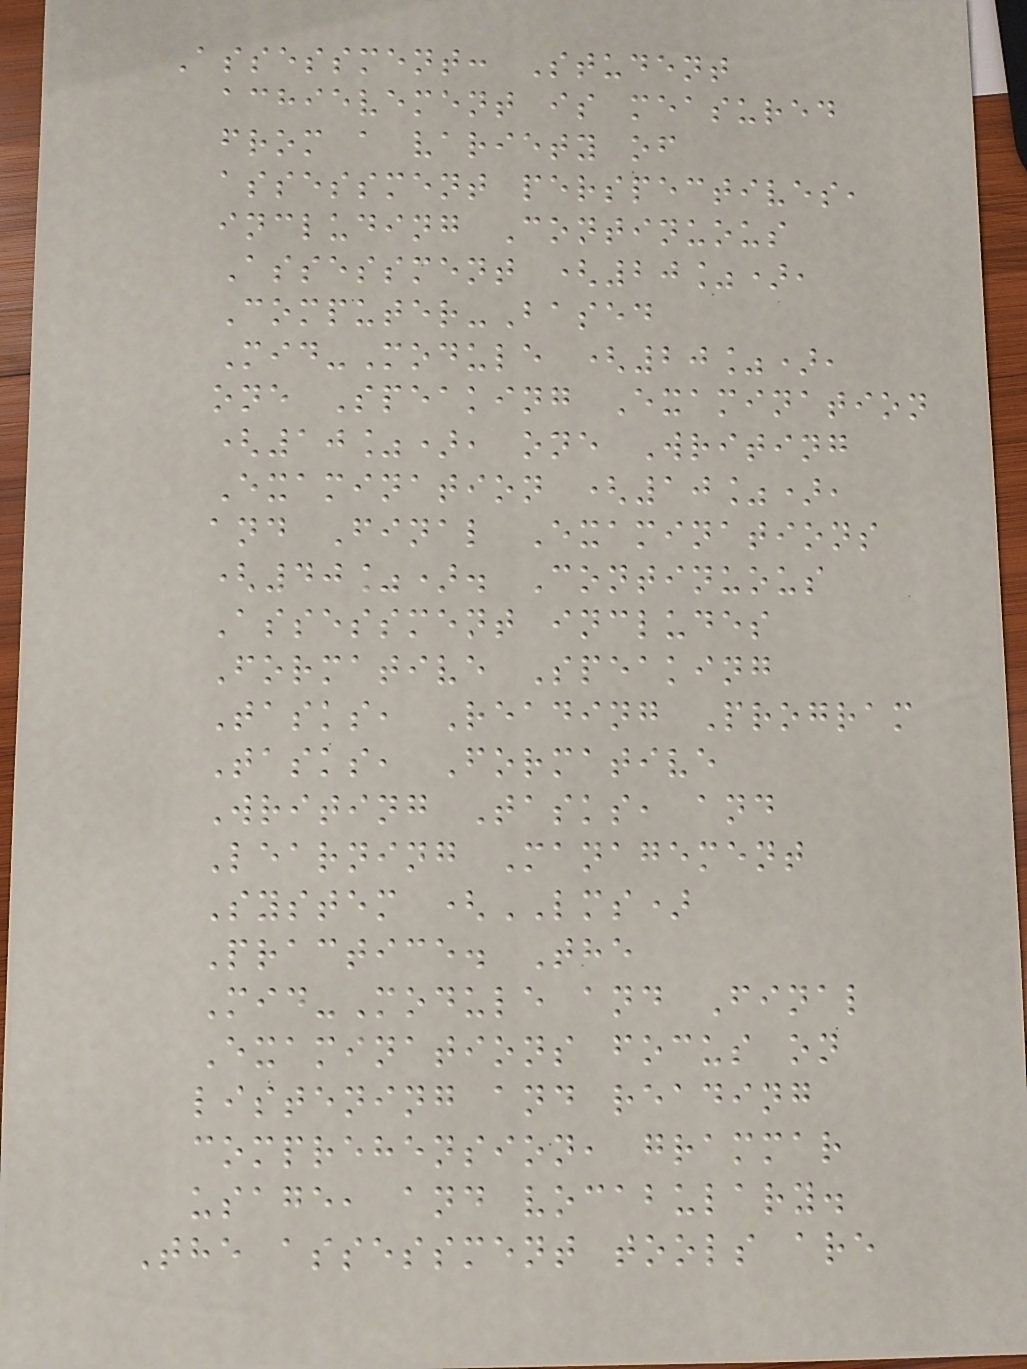Assessment: Student
achievement is measured
from a variety of
assessment perspectives,
including Continuous
Assessment (20%),
Computer-Based
Mid-Module (20%),
one Speaking Examination
(10%), one Writing
Examination (10%),
and Final Examinations
(40%). Continuous
Assessment includes
Formative Speaking
Tasks, Reading Program
Tasks, Formative
Writing Tasks, and
Learning Management
System (LMS)
Practice. The
Mid-Module and Final
Examinations focus on
listening and reading
comprehension, grammar
usage, and vocabulary.
The assessment tools are
